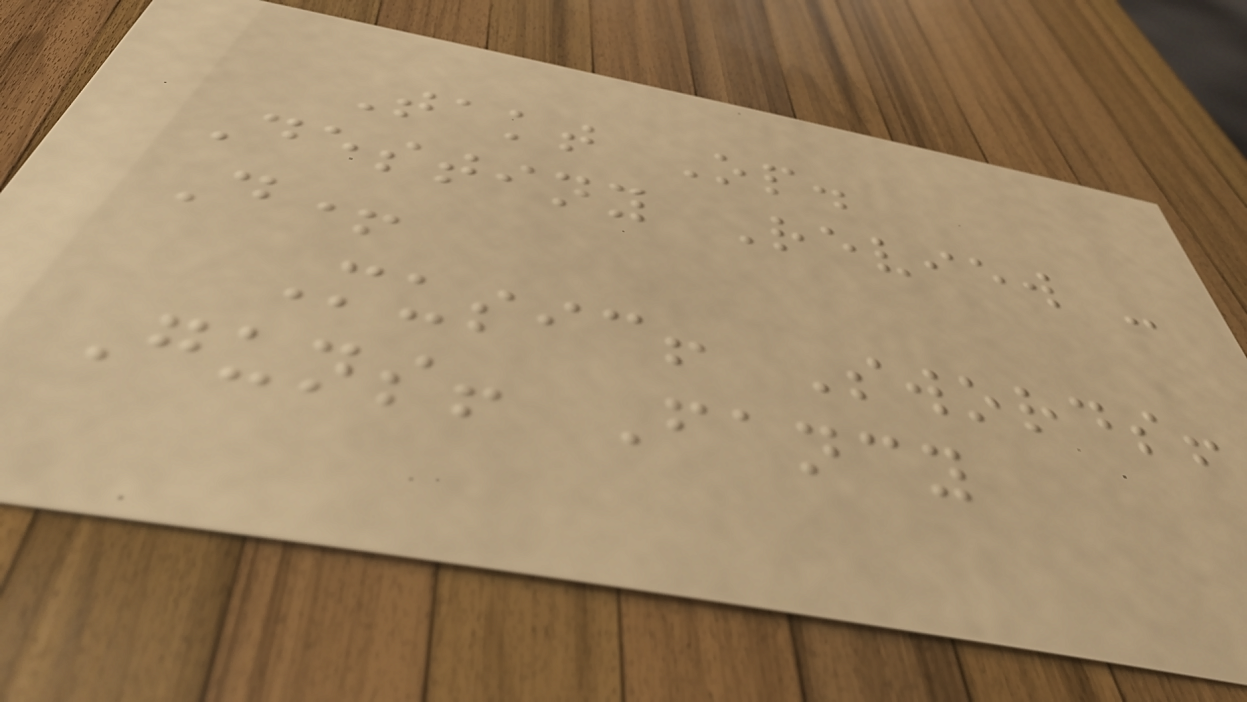Takt Op.
Destiny Review -
D+
Music! Swords!
Guns! Fancy
